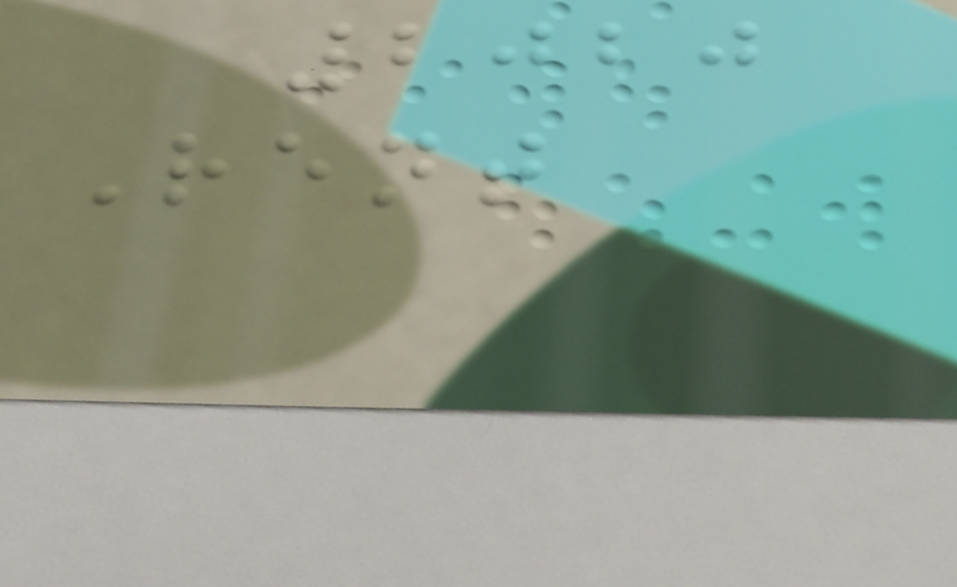2020
Rent
